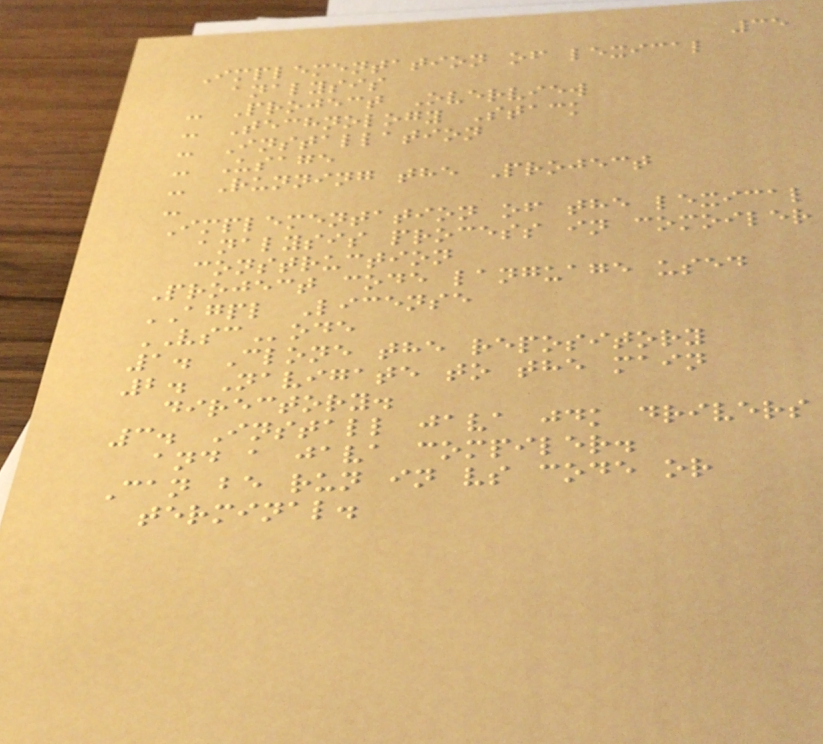35
Implementation of lexical
analysis
- Project Overview
- Technology Stack
- Installation
- Usage
- Running the Project
-
Implementation of the lexical
analysis process in comoiler
construction
Project code language used
AGPL License
VSCode
1. Clone the repository
2. Navigate to the main
directory.
3. Install java jdk drivers
and a java compiler.
Can be run in vs code or
terminal.
